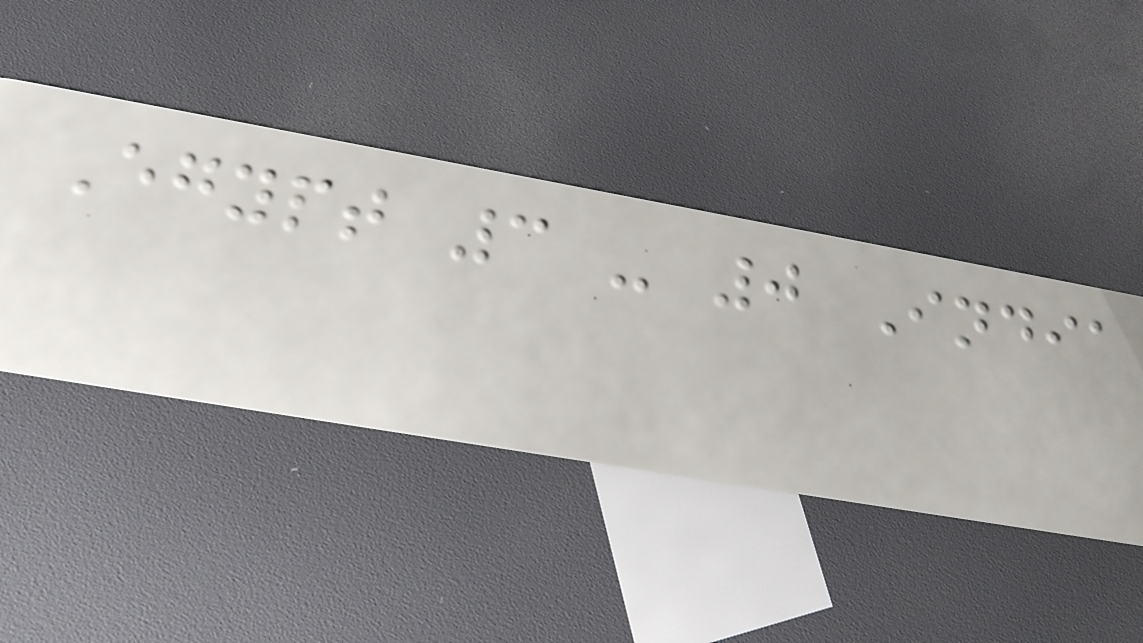Egypt 3 - 0 India
